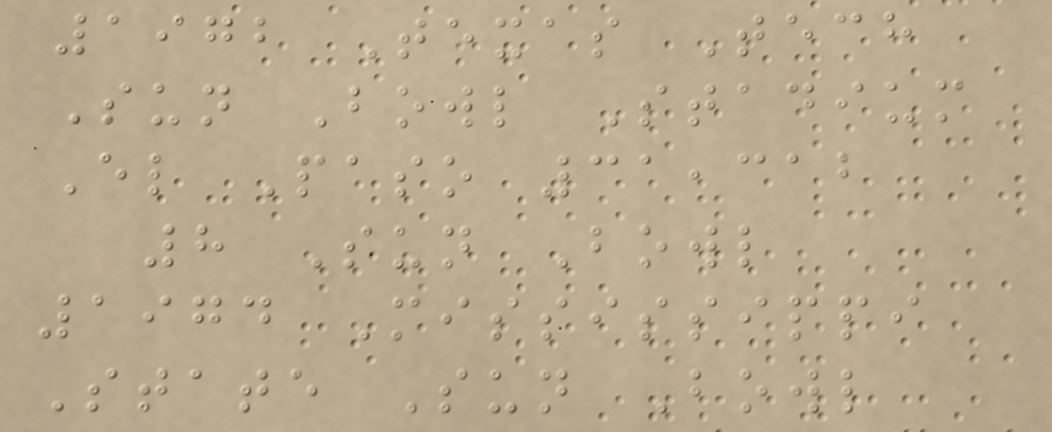1972 Texas Tech
Sun Bowl Stadium
El Paso 31,312
8 Sun Bowl
1974 Mississippi
State Sun Bowl
